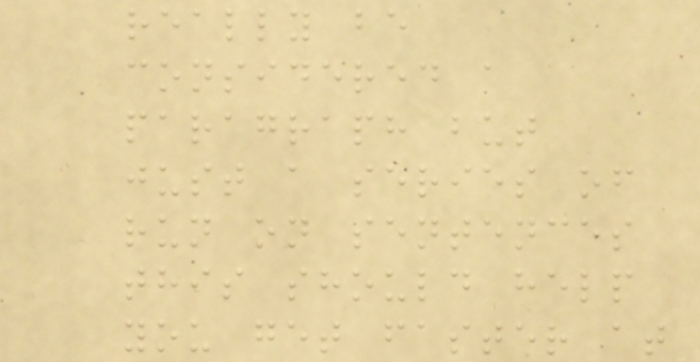really be
considered a
paragraph but
just a series of
run on sentences
this should help
you get faster at
